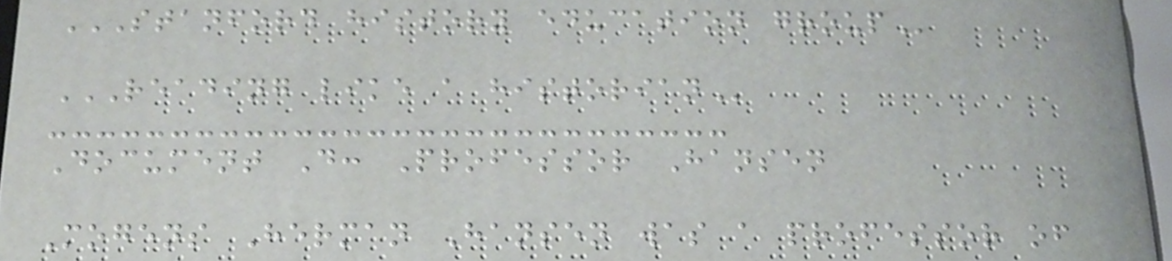STANFORD HISTORY EDUCATION GROUP
READING LIKE A HISTORIAN
Document D: Professor Hansen
Mogens Herman Hansen was a professor of
